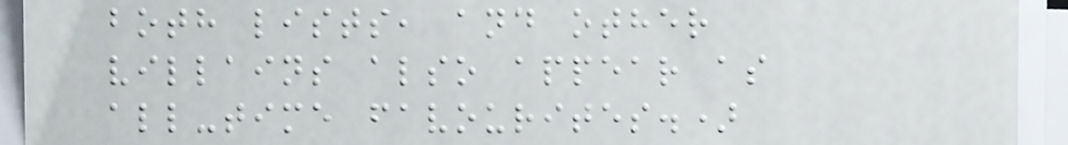both lists, and other
villains also appear as
all-time favourites.)
